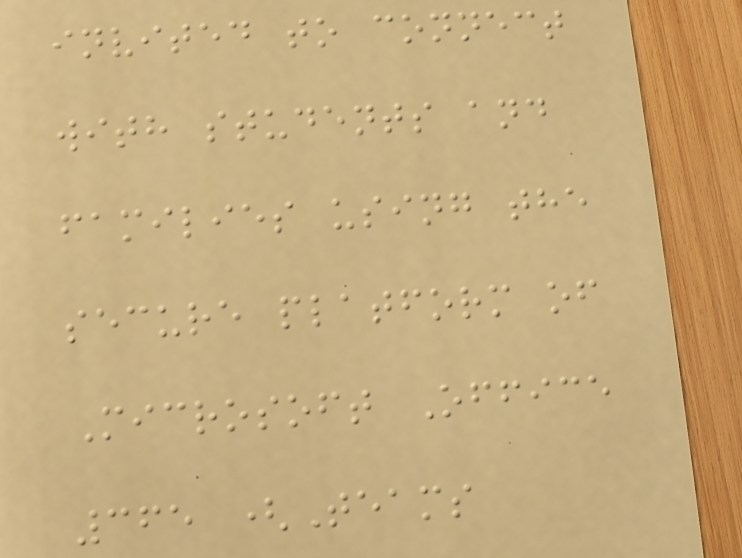invited to connect
with students and
families using the
secure platform of
Microsoft Office
365 (Teams
